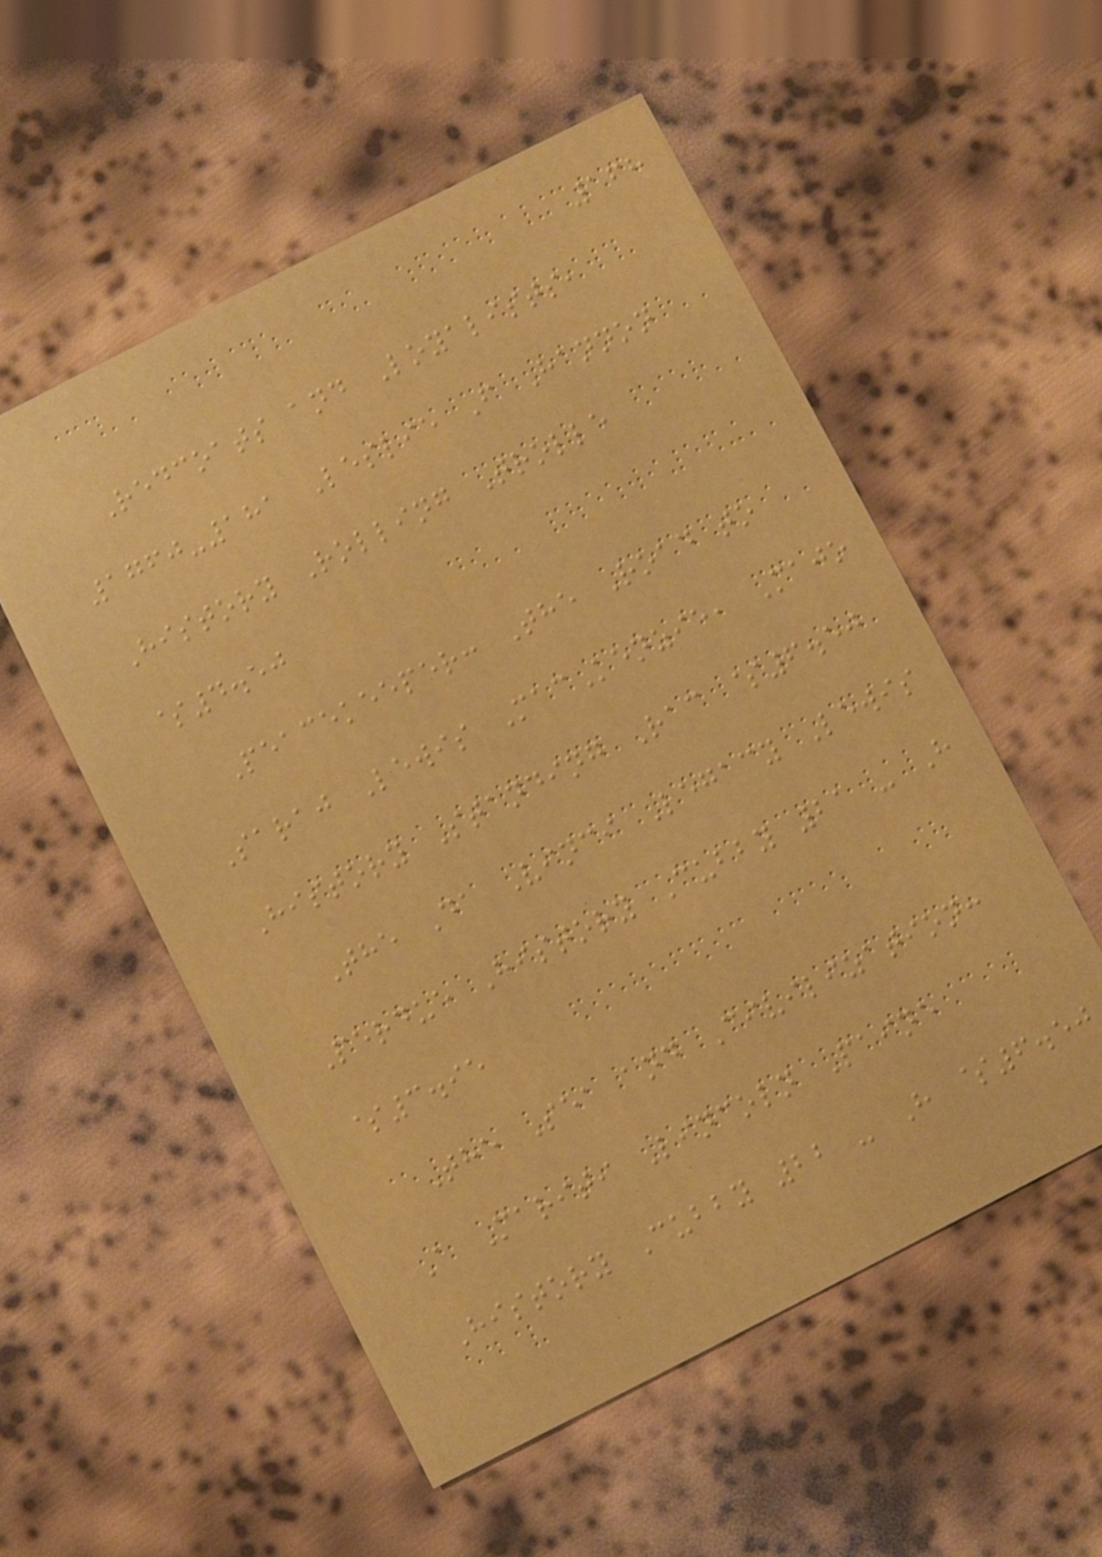168
Redcoats and Loyalists,
1760-181 Leslie F Hannon
History Rolling Trolle
$4.50
Peacekeeper: The Road to
Saraj Lewis MacKenzie, Majo
History Standing Rac $6.50
The Da Vinci Legacy Lewis
Perdue History Cubby 21 - H
$3.95
The Sea and Civilization:
A Mariti Lincoln Paine
History Cubby 22 - H $6.50
